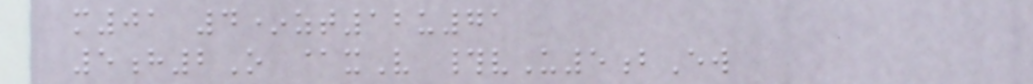m01 4*zt12u71
5h2O @xV #vU5bEw
